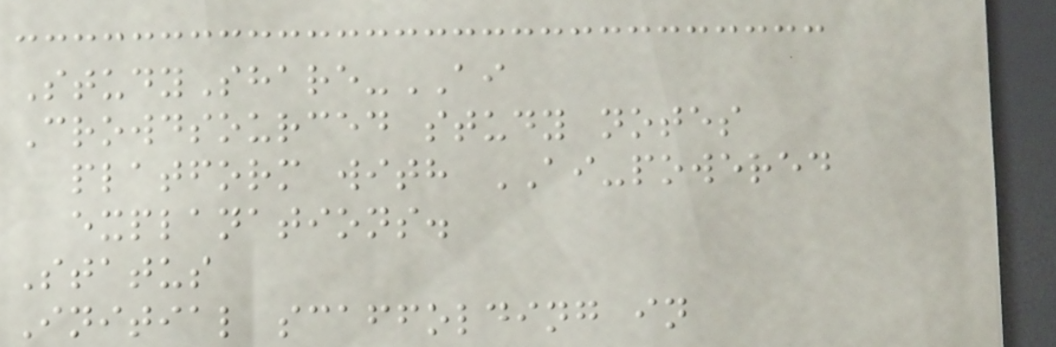StudyShare-AI
Crowdsourced study notes
platform with AI-powered
explanations.
Status
Initial scaffolding in
